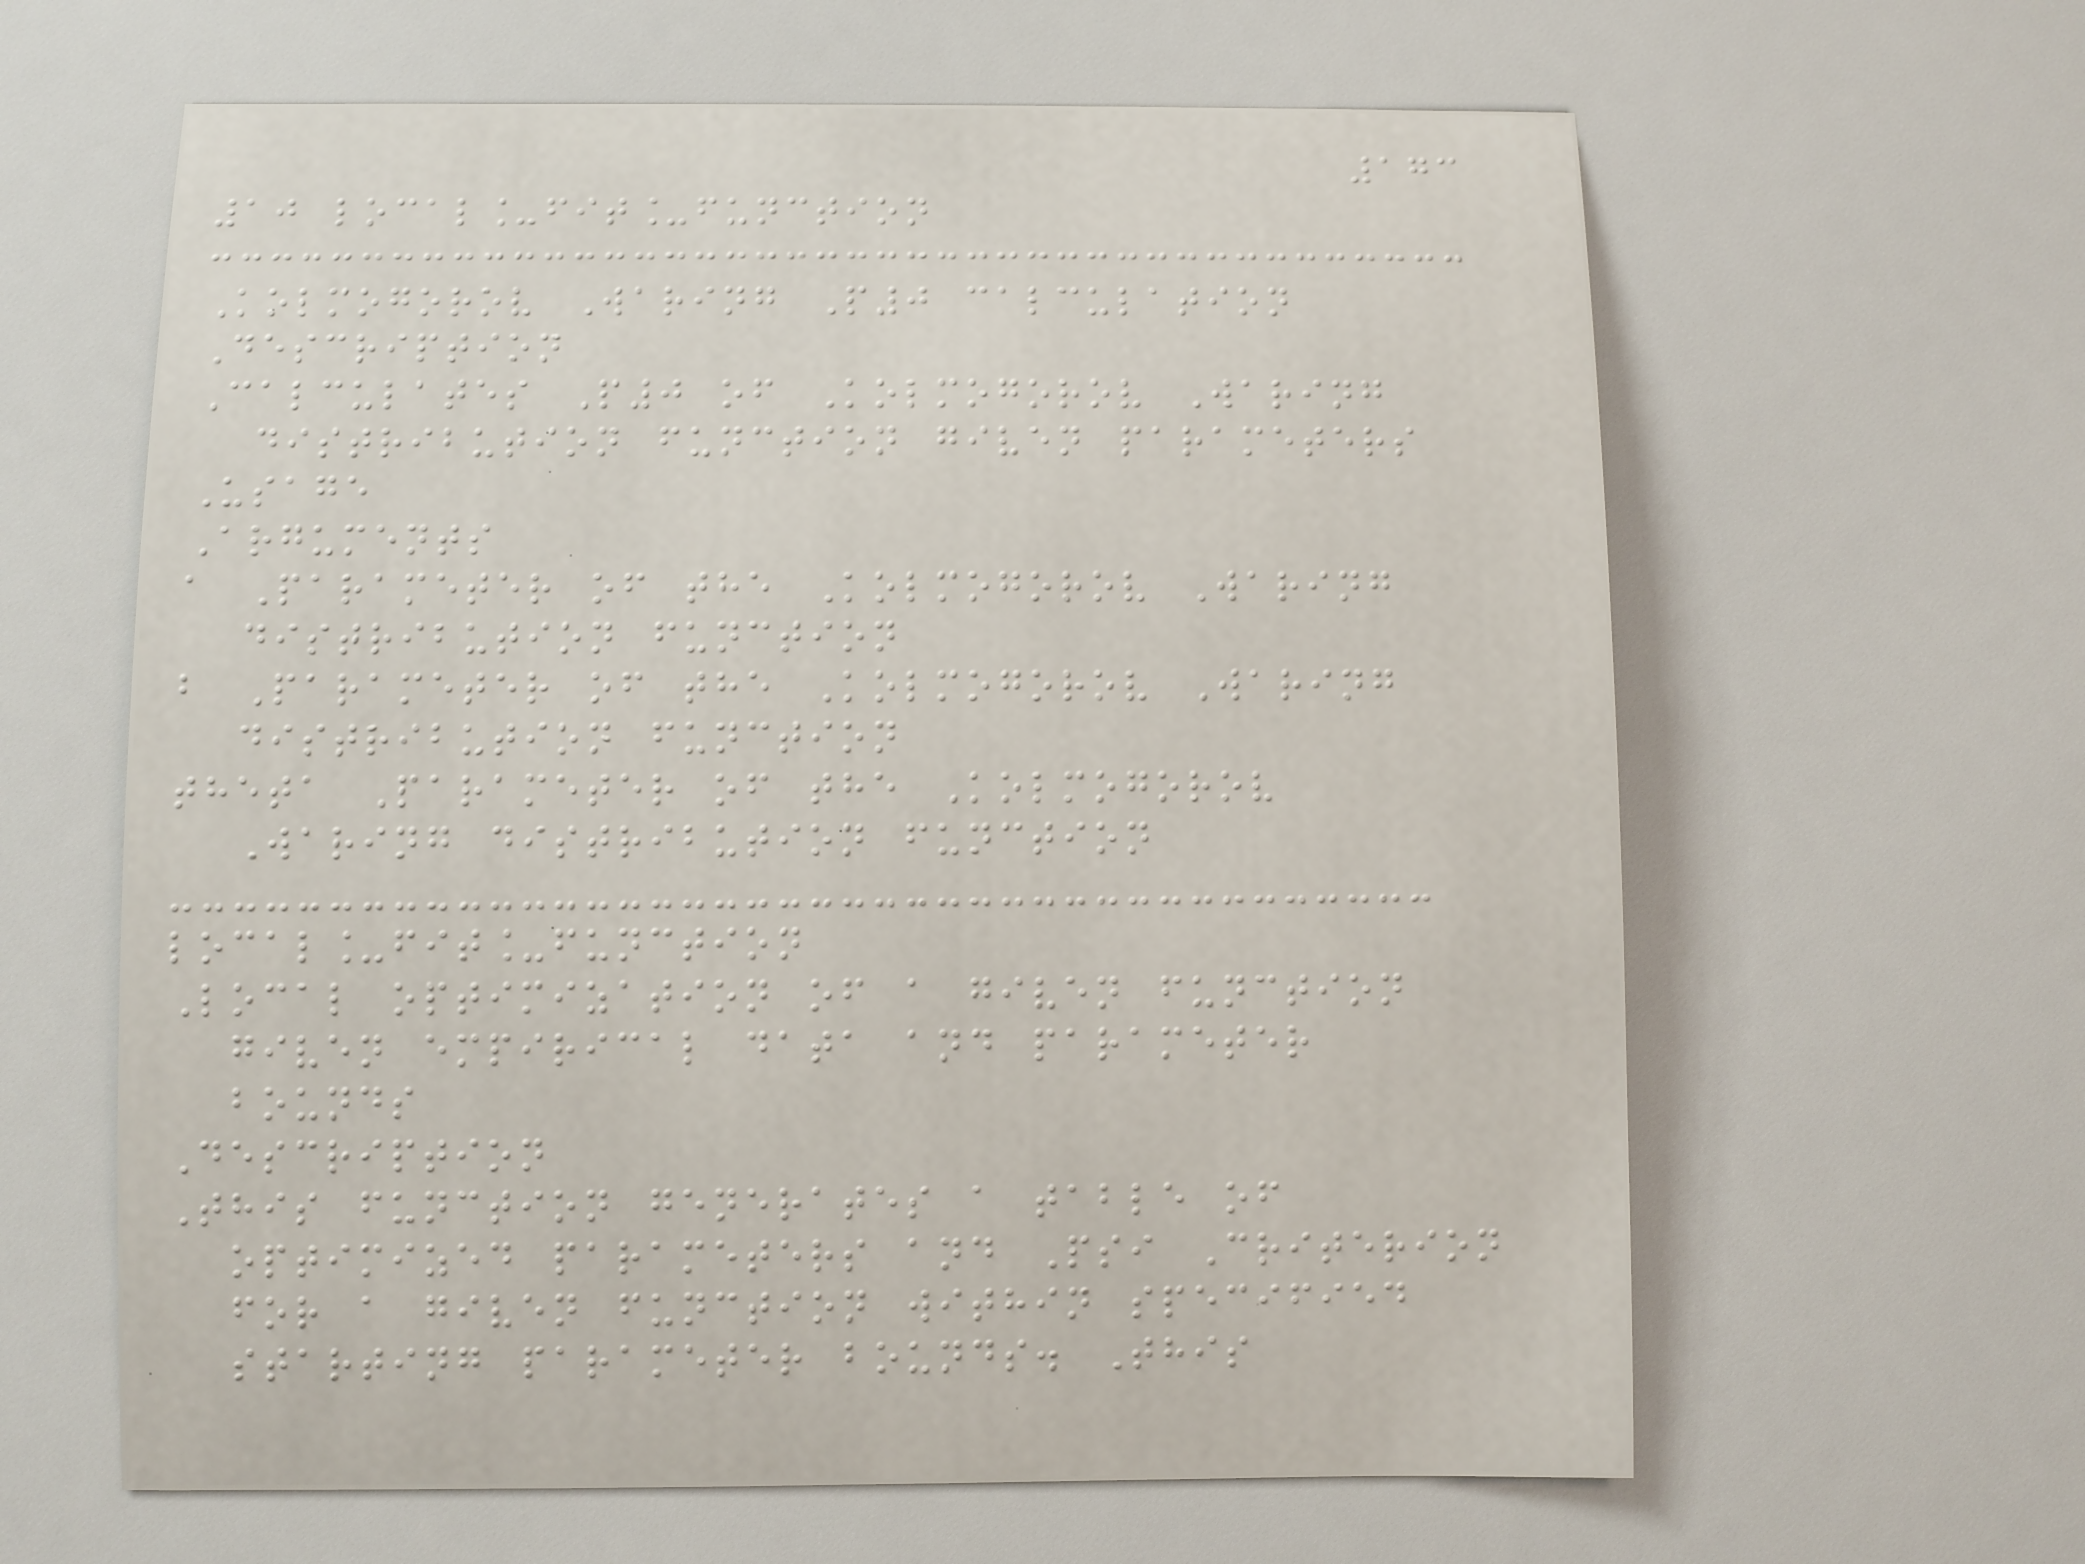173
10 local_fit_function
Kolmogorov Waring P0 calculation
Description
Calculates P0 of Kolmogorov Waring
distribution function given parameters
Usage
Arguments
a Parameter of the Kolmogorov Waring
distribution function
b Parameter of the Kolmogorov Waring
distribution function
theta Parameter of the Kolmogorov
Waring distribution function
local_fit_function
Local optimization of a given function
given empirical data and parameter
bounds
Description
This function generates a table of
optimized parameters and Psi Criterion
for a given function within specified
starting parameter bounds. This
